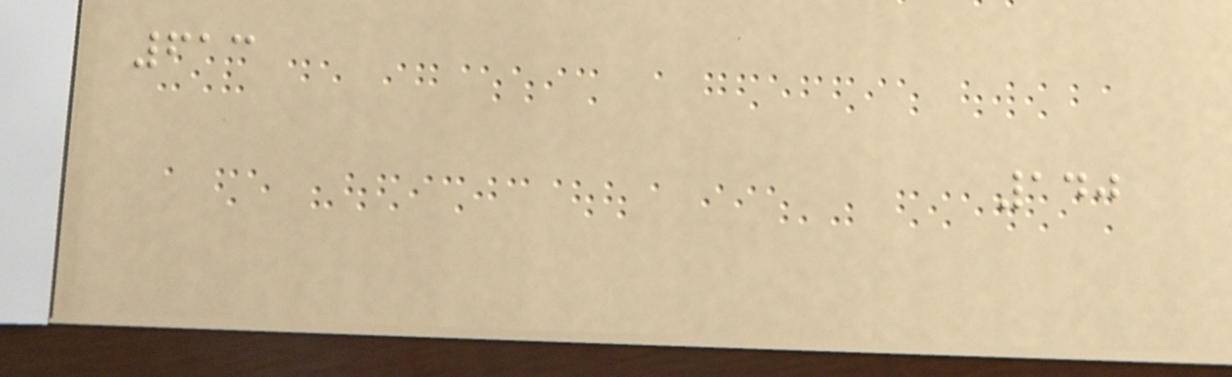613
140
